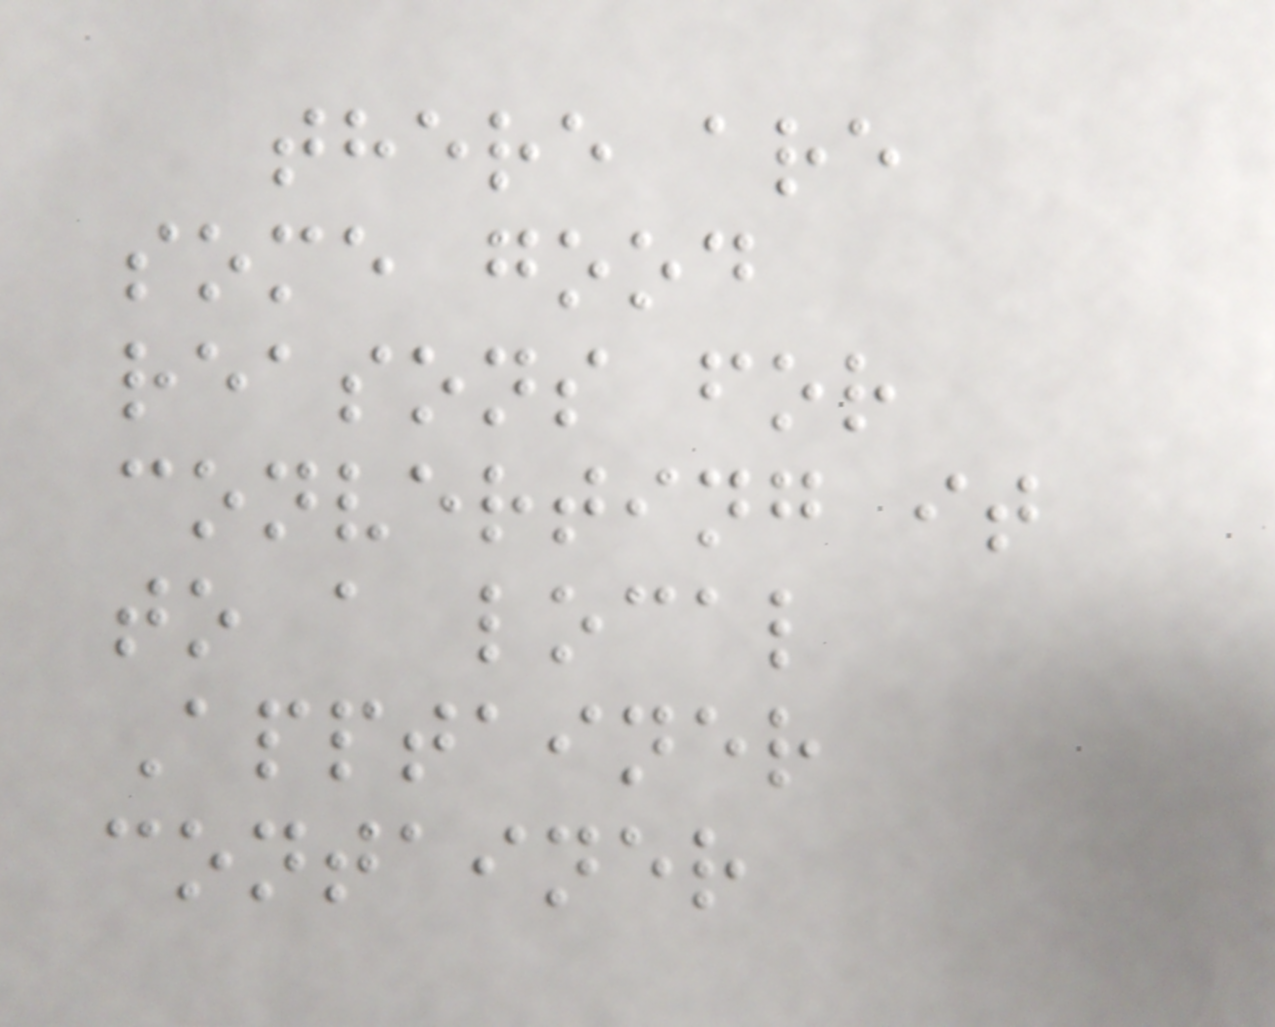there are
some good
reasons for
converting it
to a local
Apptainer
container
